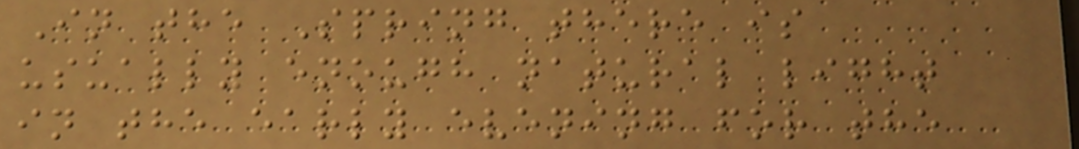In the Spring there is
usually enough natural light
in the early evening for the
